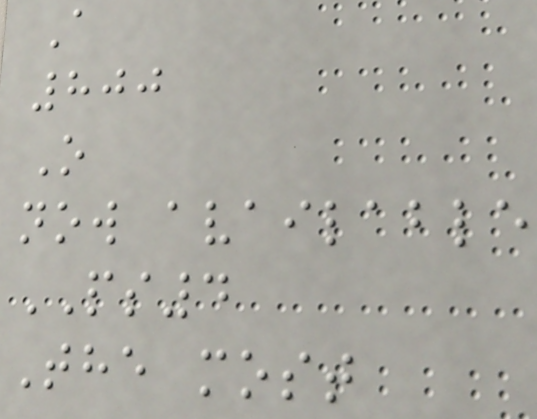A
800
O
now available
PS4
The most
